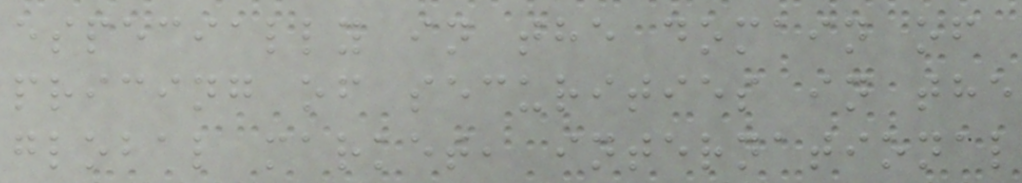especially in the domain of
pricing of securities in the
global market, international
